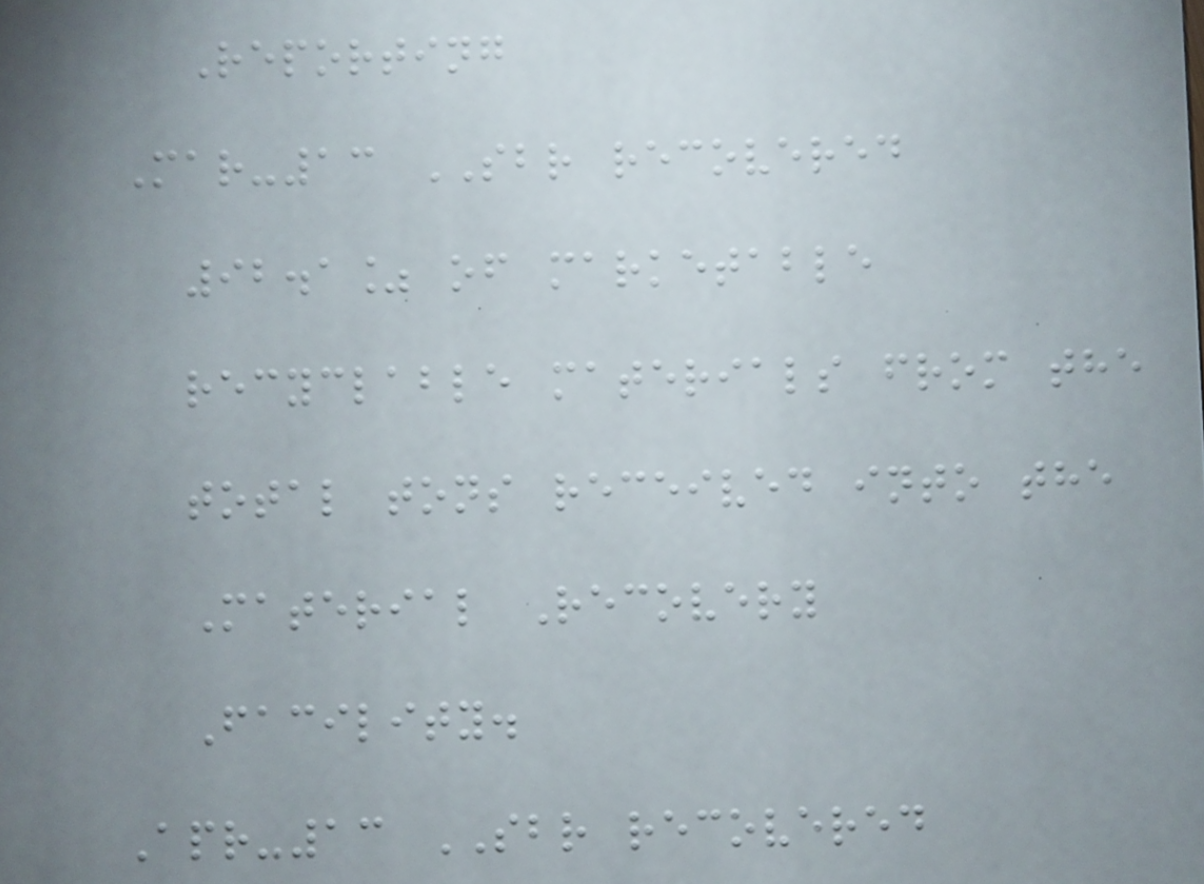Reporting
Mar-13 SBR recovered
92.1% of marketable
recyclable materials from the
total tons received into the
Material Recovery
Facility.
Apr-13 SBR recovered
